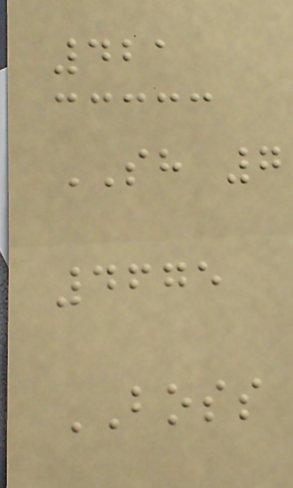421
SH 7
4675
BOSS
